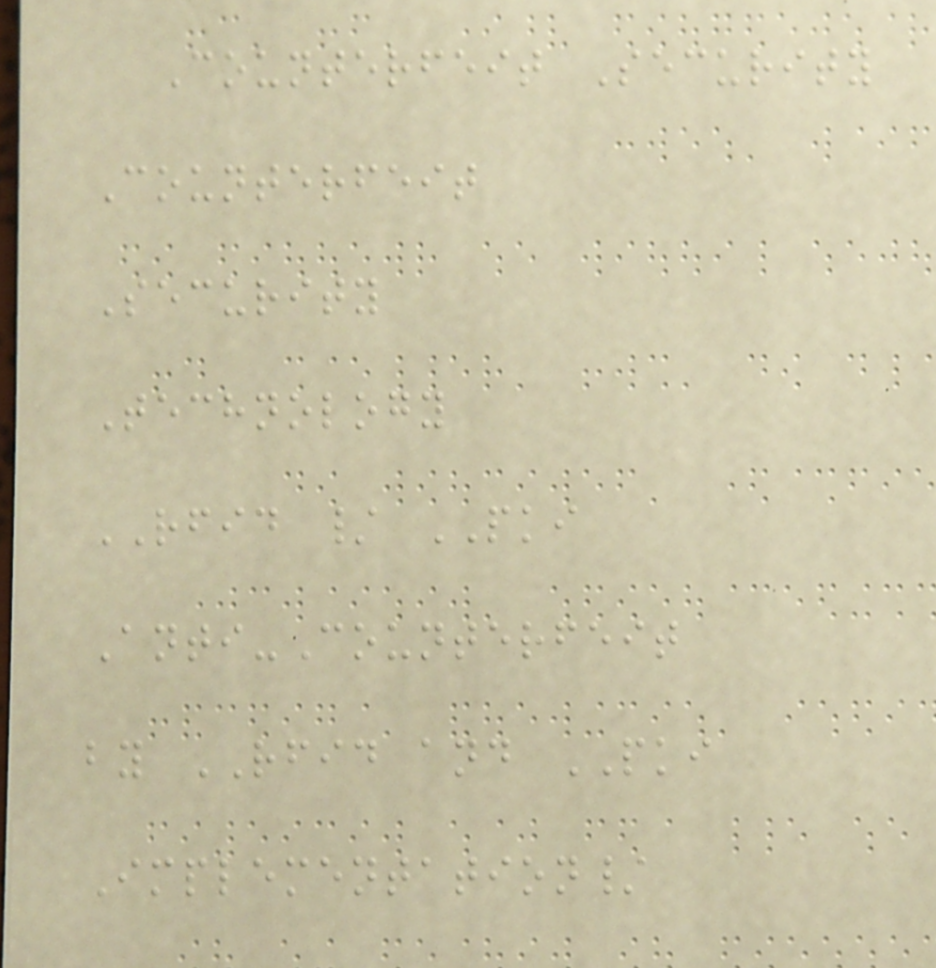Counterfeit Security
Counterfeit
Security
Technology
RFID / PKI
Anti-Counterfeit
by RFID and PKI
Implementation/
